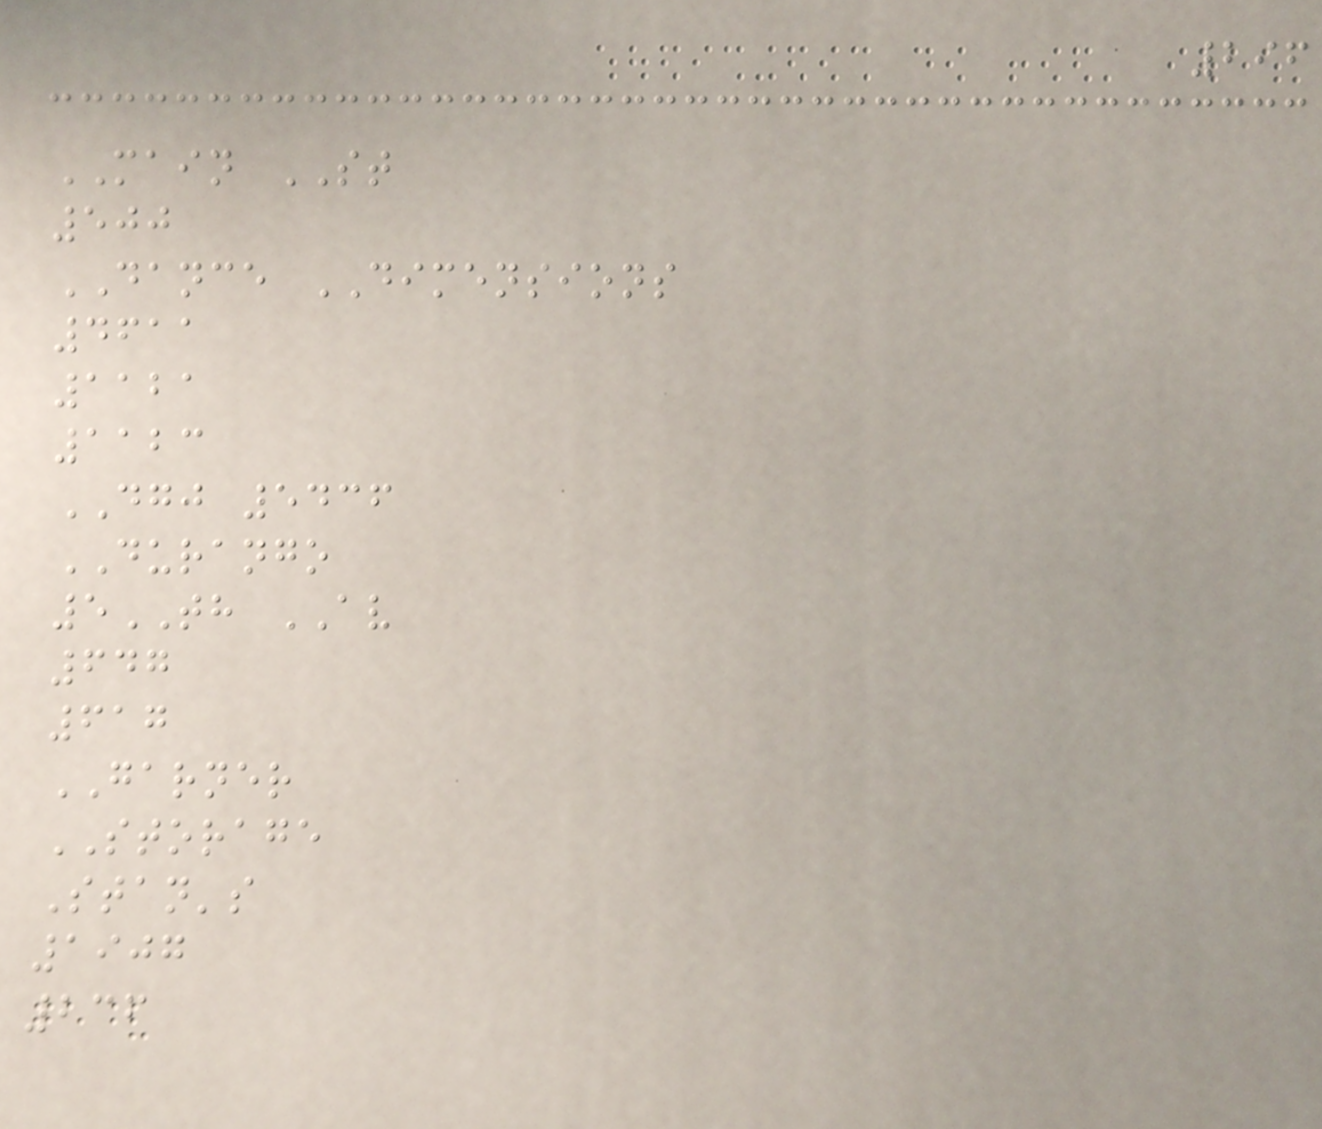296
MAIN ST
500
DANCE DIMENSIONS
4611
1121
1123
DGJ 5436
DURANGO
5TH AV
647
617
GARNER
STORAGE
Stan's
1907
236
